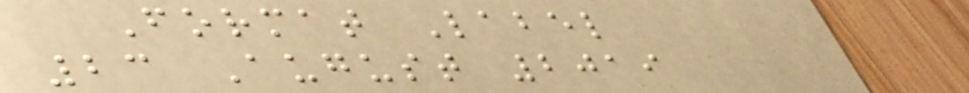Format Label
23 August 2019
